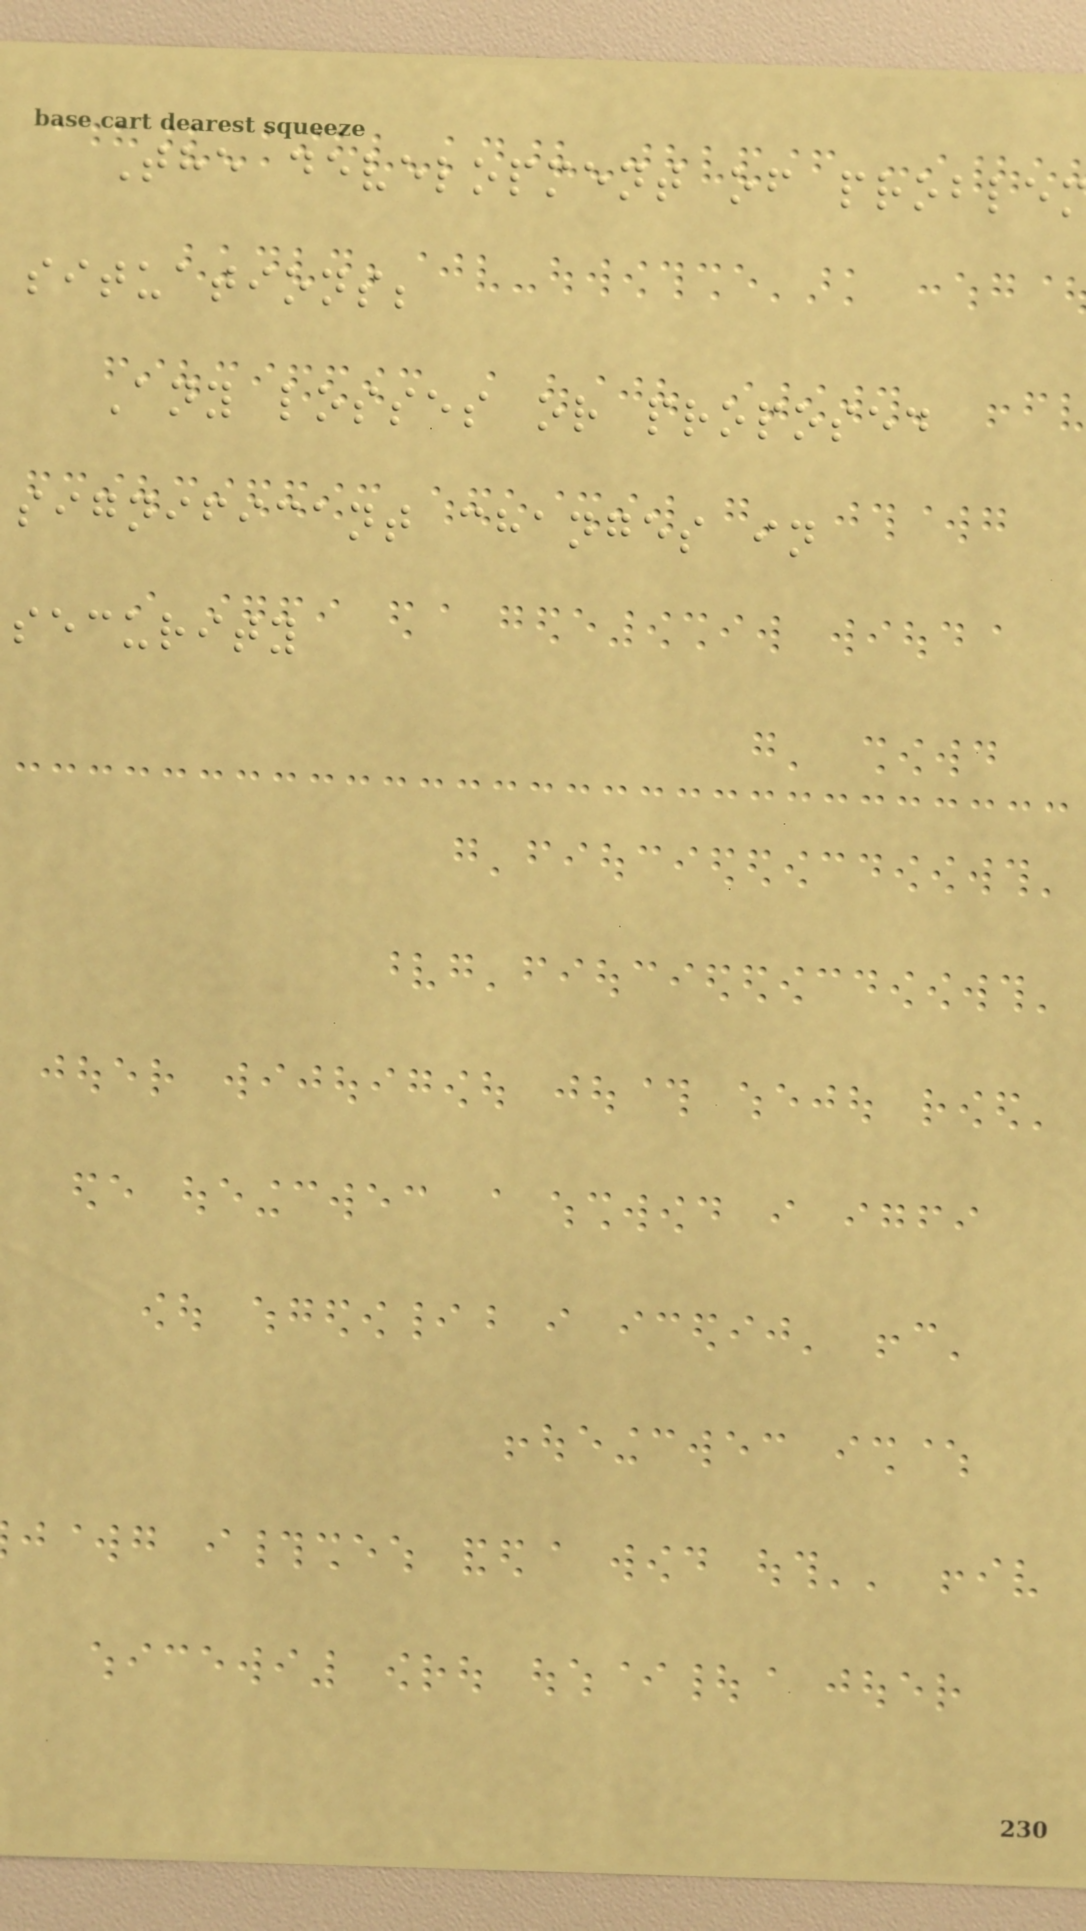The development of proble
situations;
Any losses or proposed
significant changes in
security
